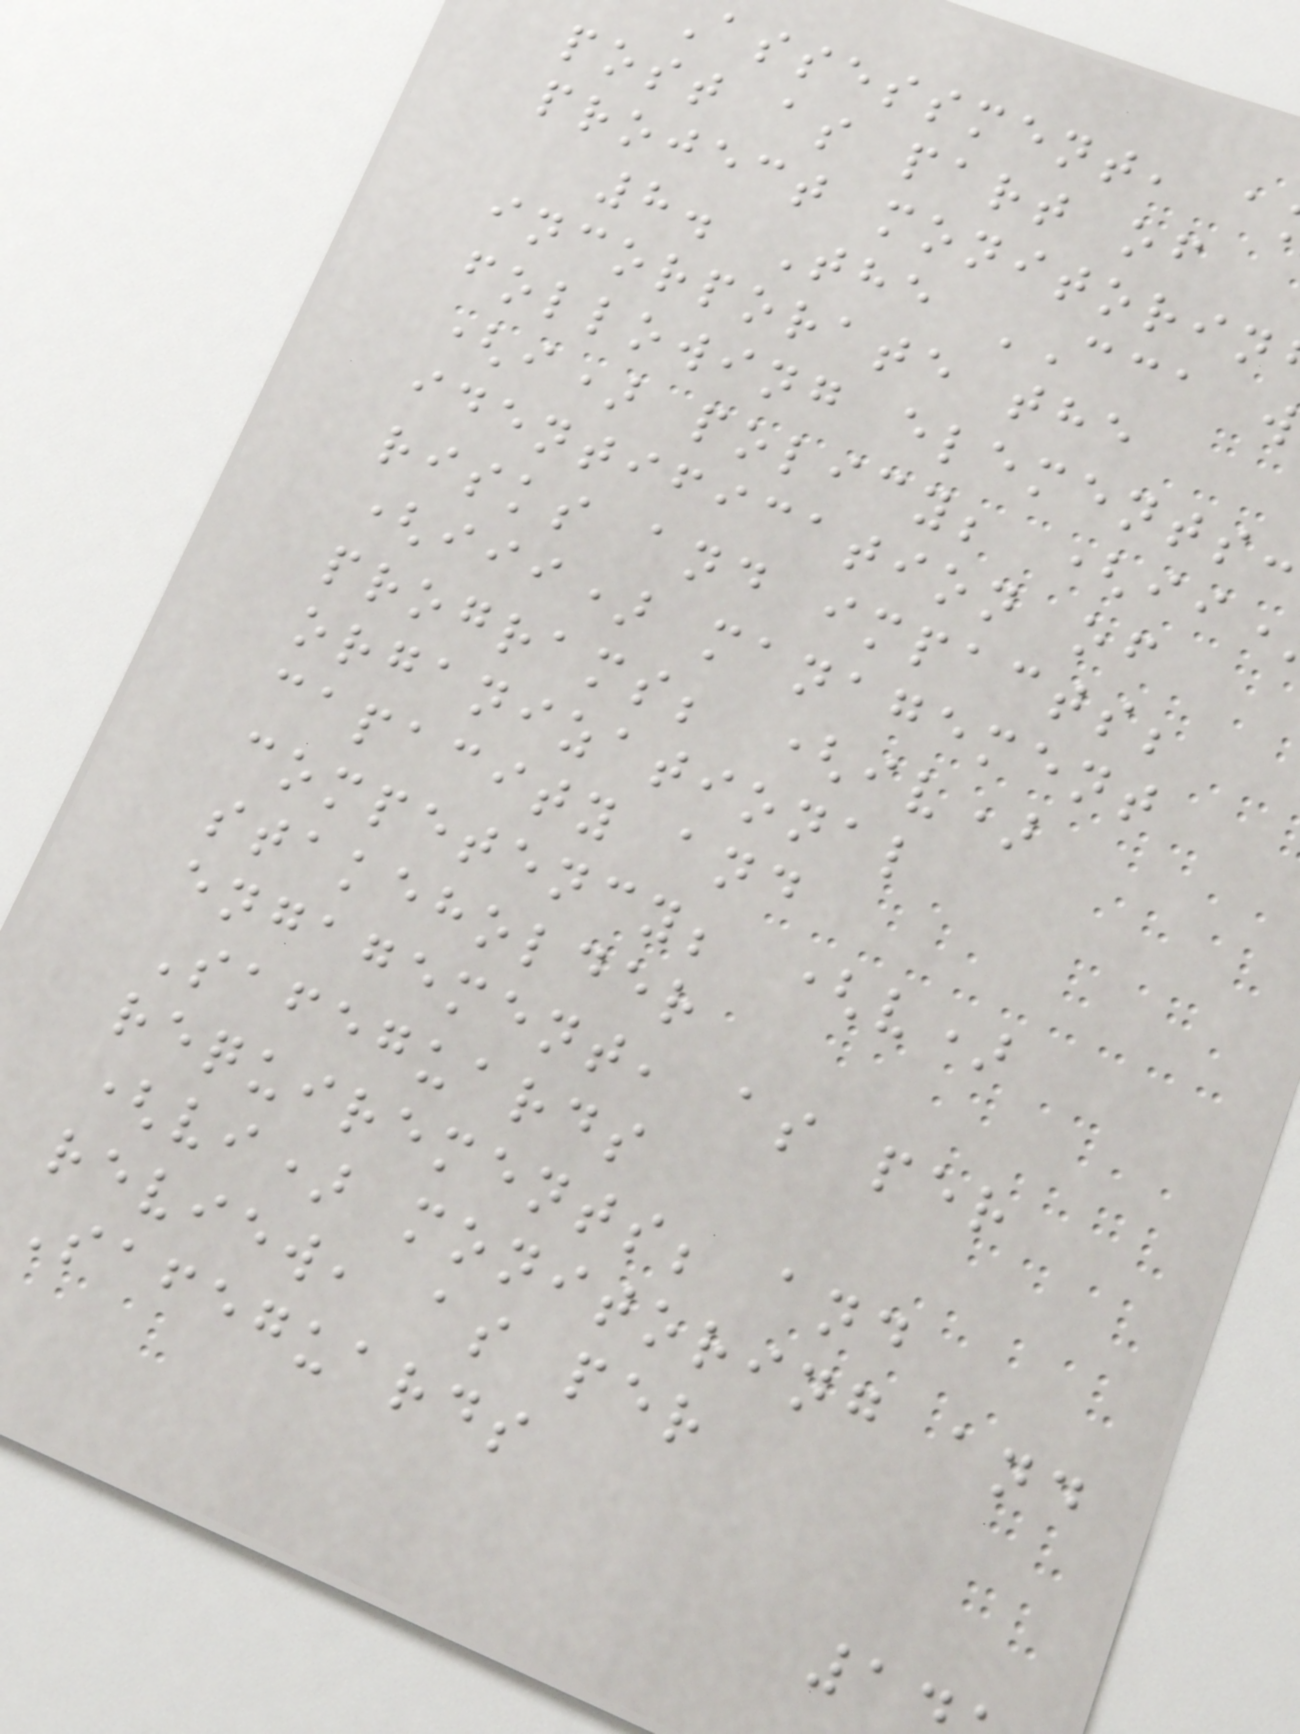assessment, a
post as part of
project monitorin
8. The CCA w
incorporate the
following elements:
(i) policy; (ii
identification of
risks and impacts;
(iii) management
programs; (iv)
organizational
capacity and
competency; (v)
stakeholder
engagement, as per
Safeguards
requirements; and
(vi) monitoring and
review, as per
Safeguards
